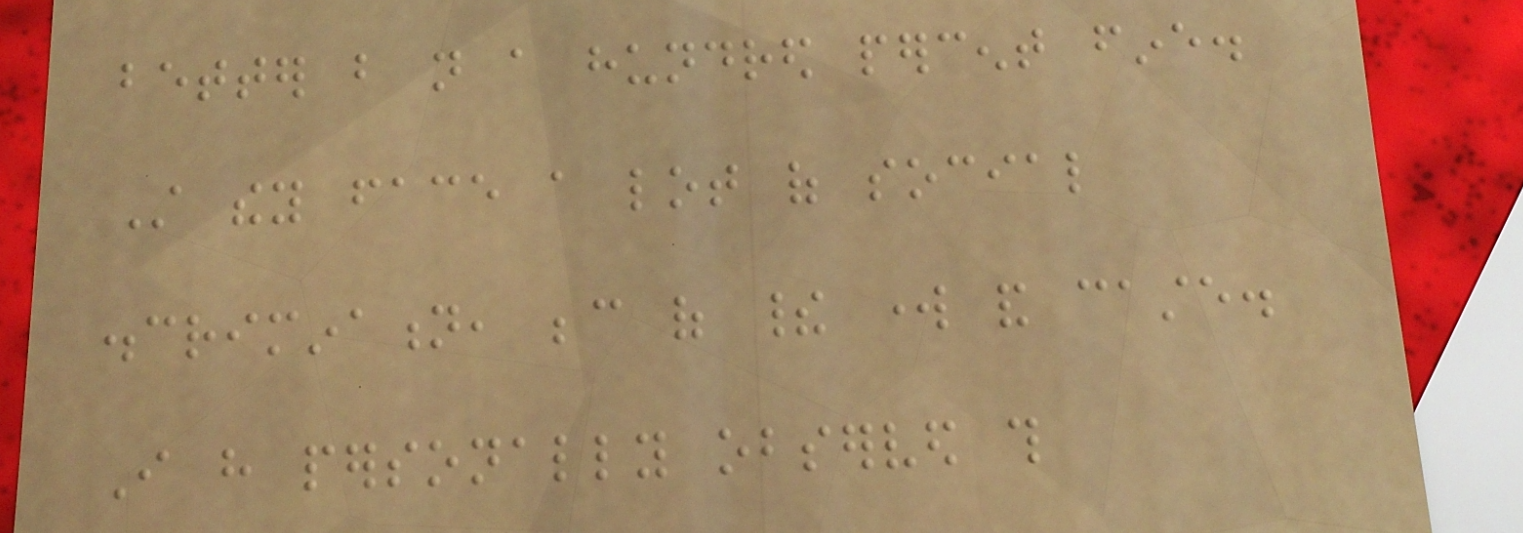better but not a hundred percent fine.
Still they face a lot of social
discrimination, because of their work and caste.
I have personally observed this
